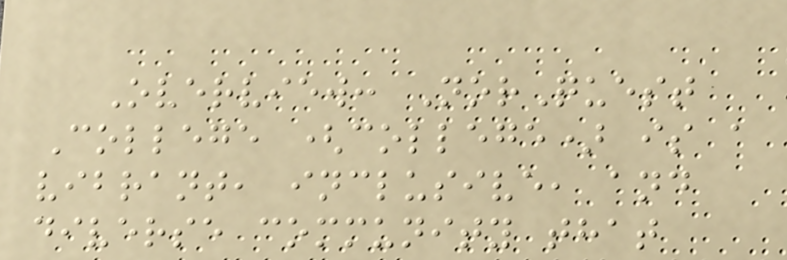Overview: NorQuest
College (college) is a
vibrant, inclusive, and
diverse community that
